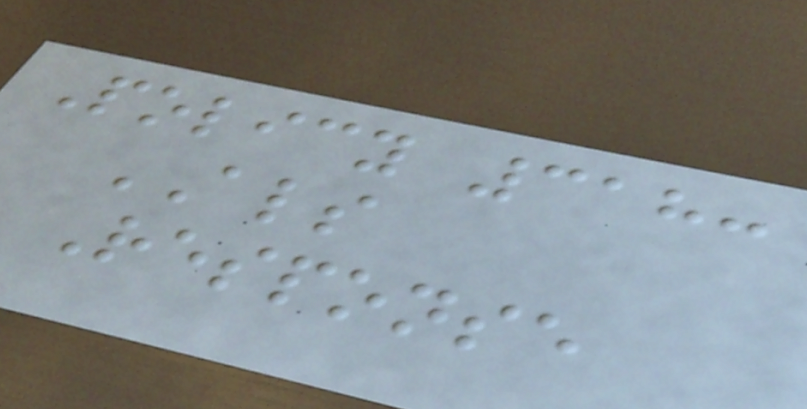Policy 318:
ALS
Response
